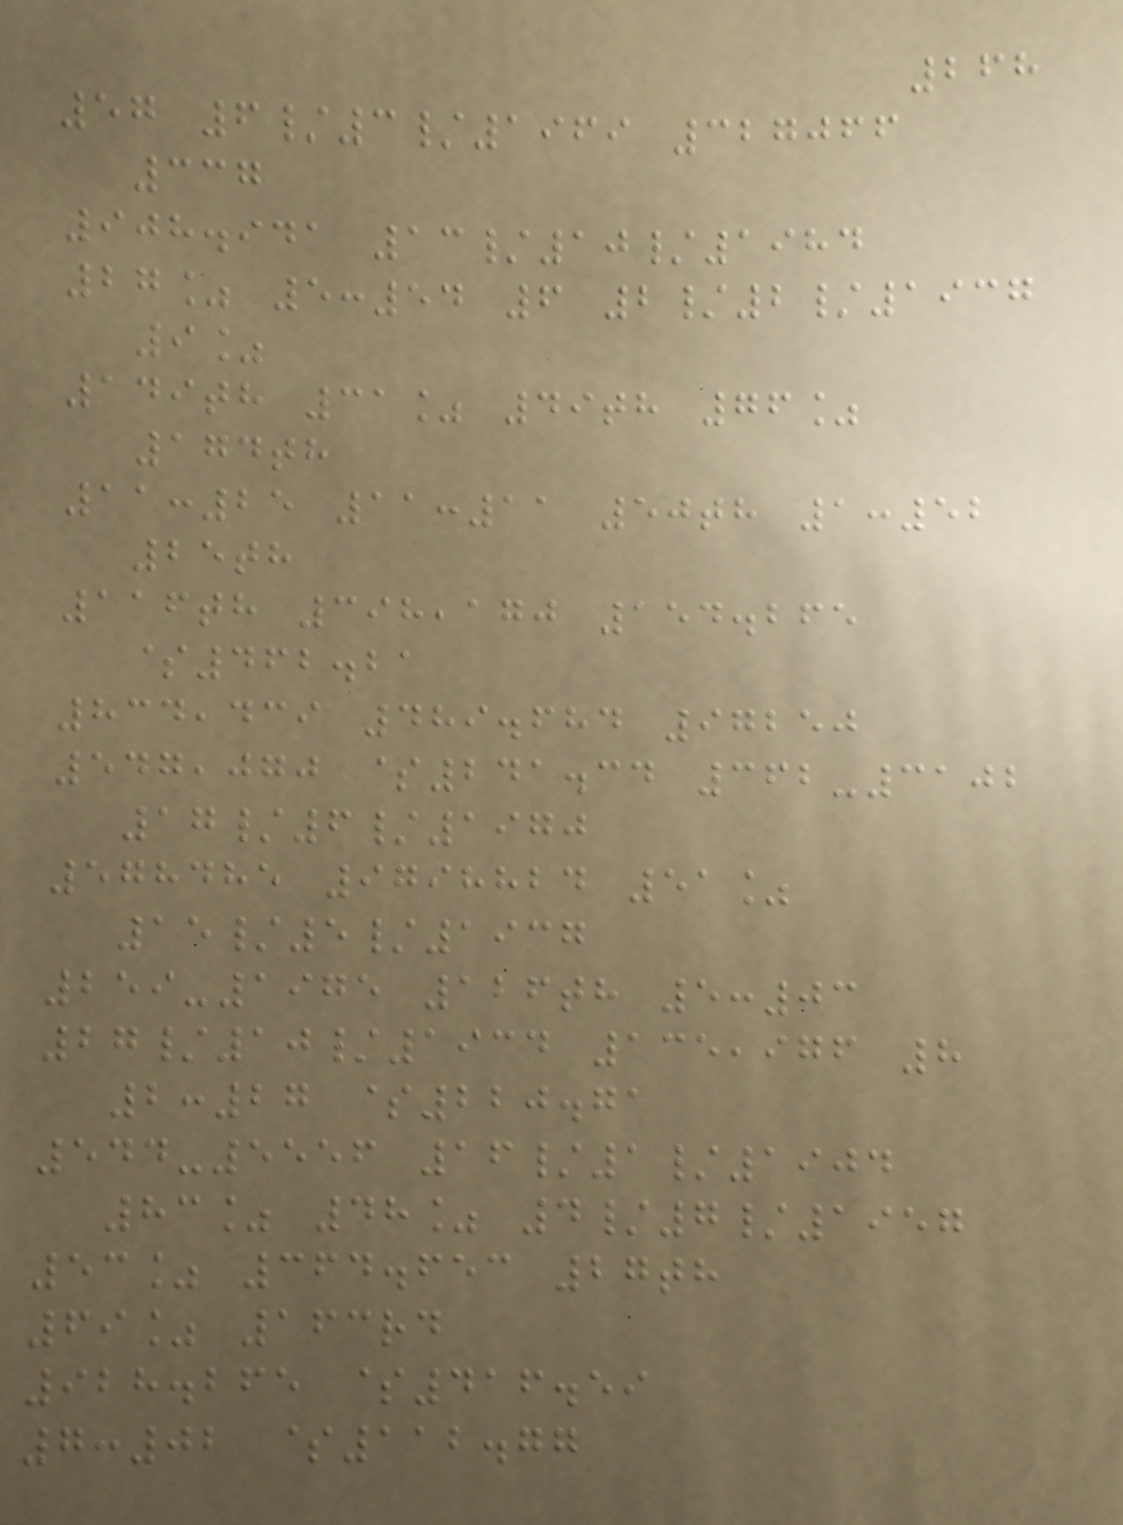268
57 6/3/1969 327066
337
908.941 13/10/1984
27% 5:54 6 2/2/1937
9%
149th 31% 49th 76%
174th
11:25 11:11 50th 1:52
25th
116th 398,170 154.265
$462.21
834,439 489.684 97250
547,070 $241.34 362-3102
17/6/1970
578485 9798824 51%
15/5/1937
259-1975 126th 5:03
27/10/1934 135,976 8
2:27 $220.71
544-5556 16/1/1904
83% 48% 4/7/1957
53% 364.653 27th
69% 163rd
928.265 $416.59
7:02 $112.77
